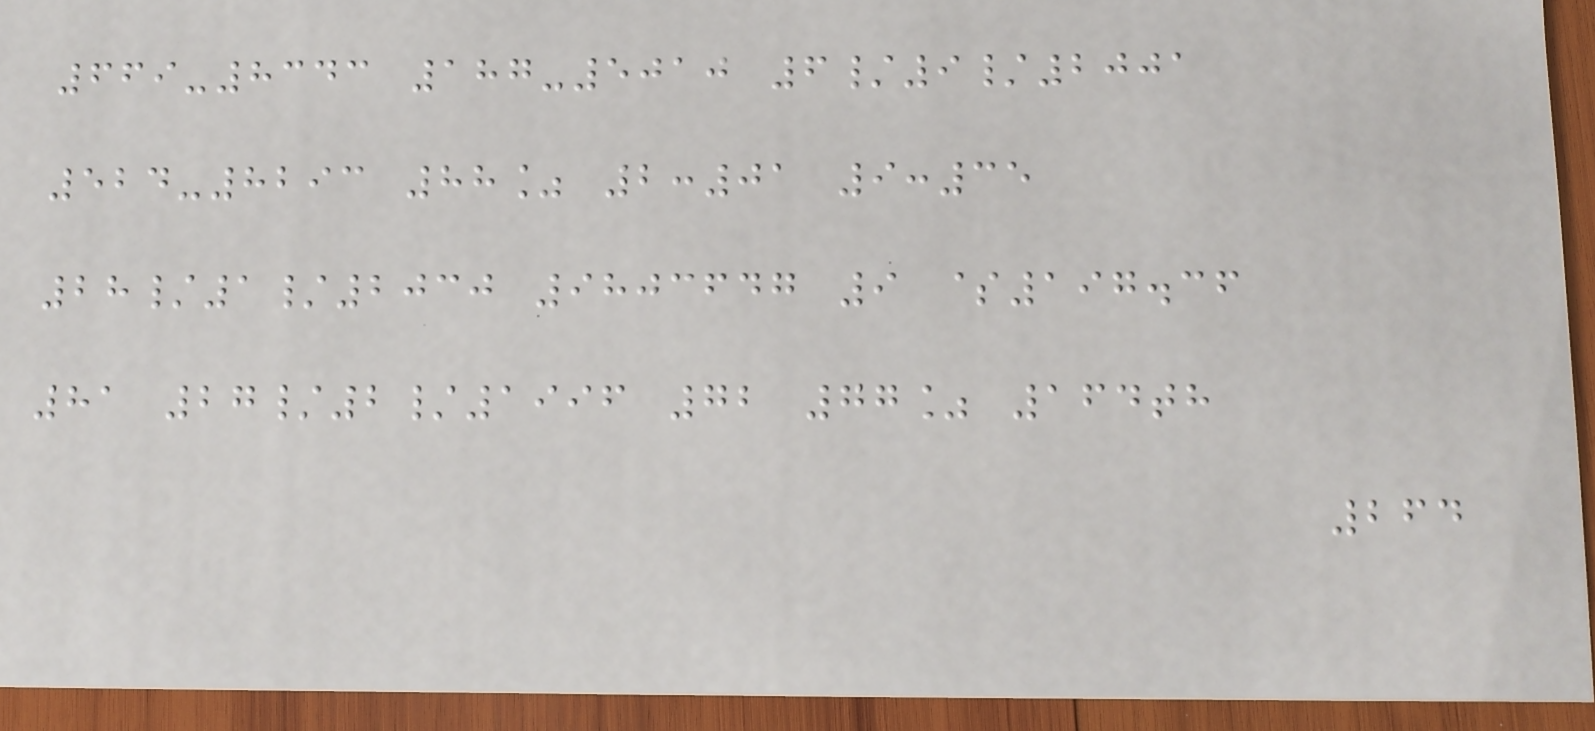669-8343 187-5010 6/9/2001
524-8293 88% 2:01 9:35
28/1/2030 9803647 9 $197.36
81 27/2/1996 72 77% 164th
264
